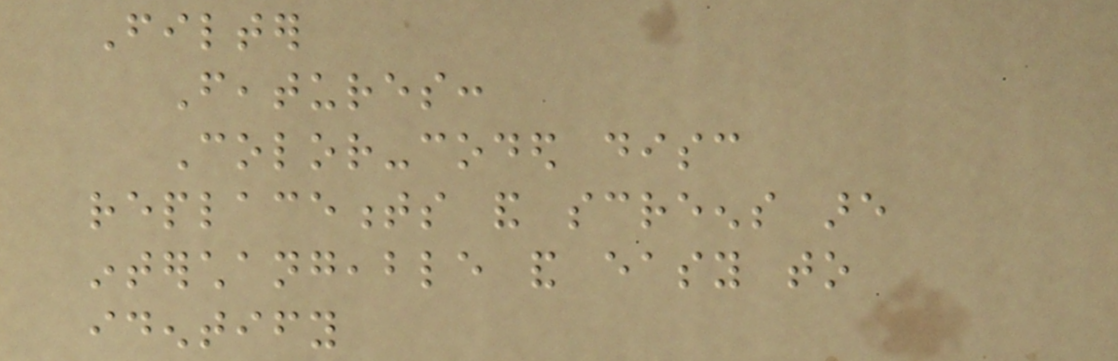Filter
Features:
Color-coded disc
replacements and screens are
interchangeable and easy to
identify
